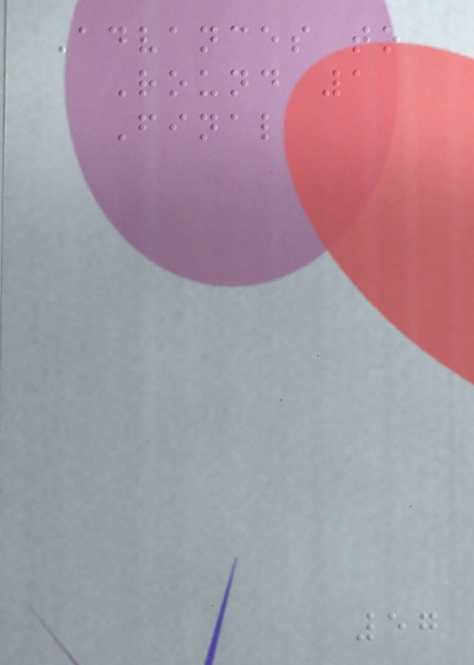Advances to
Round 1
Final
57
